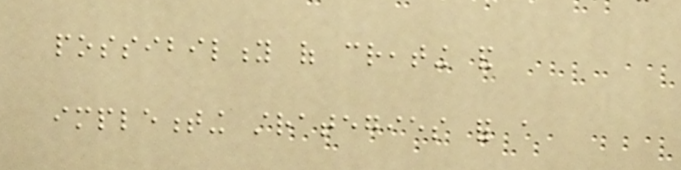possibility of creating and
implementing strategies for a
